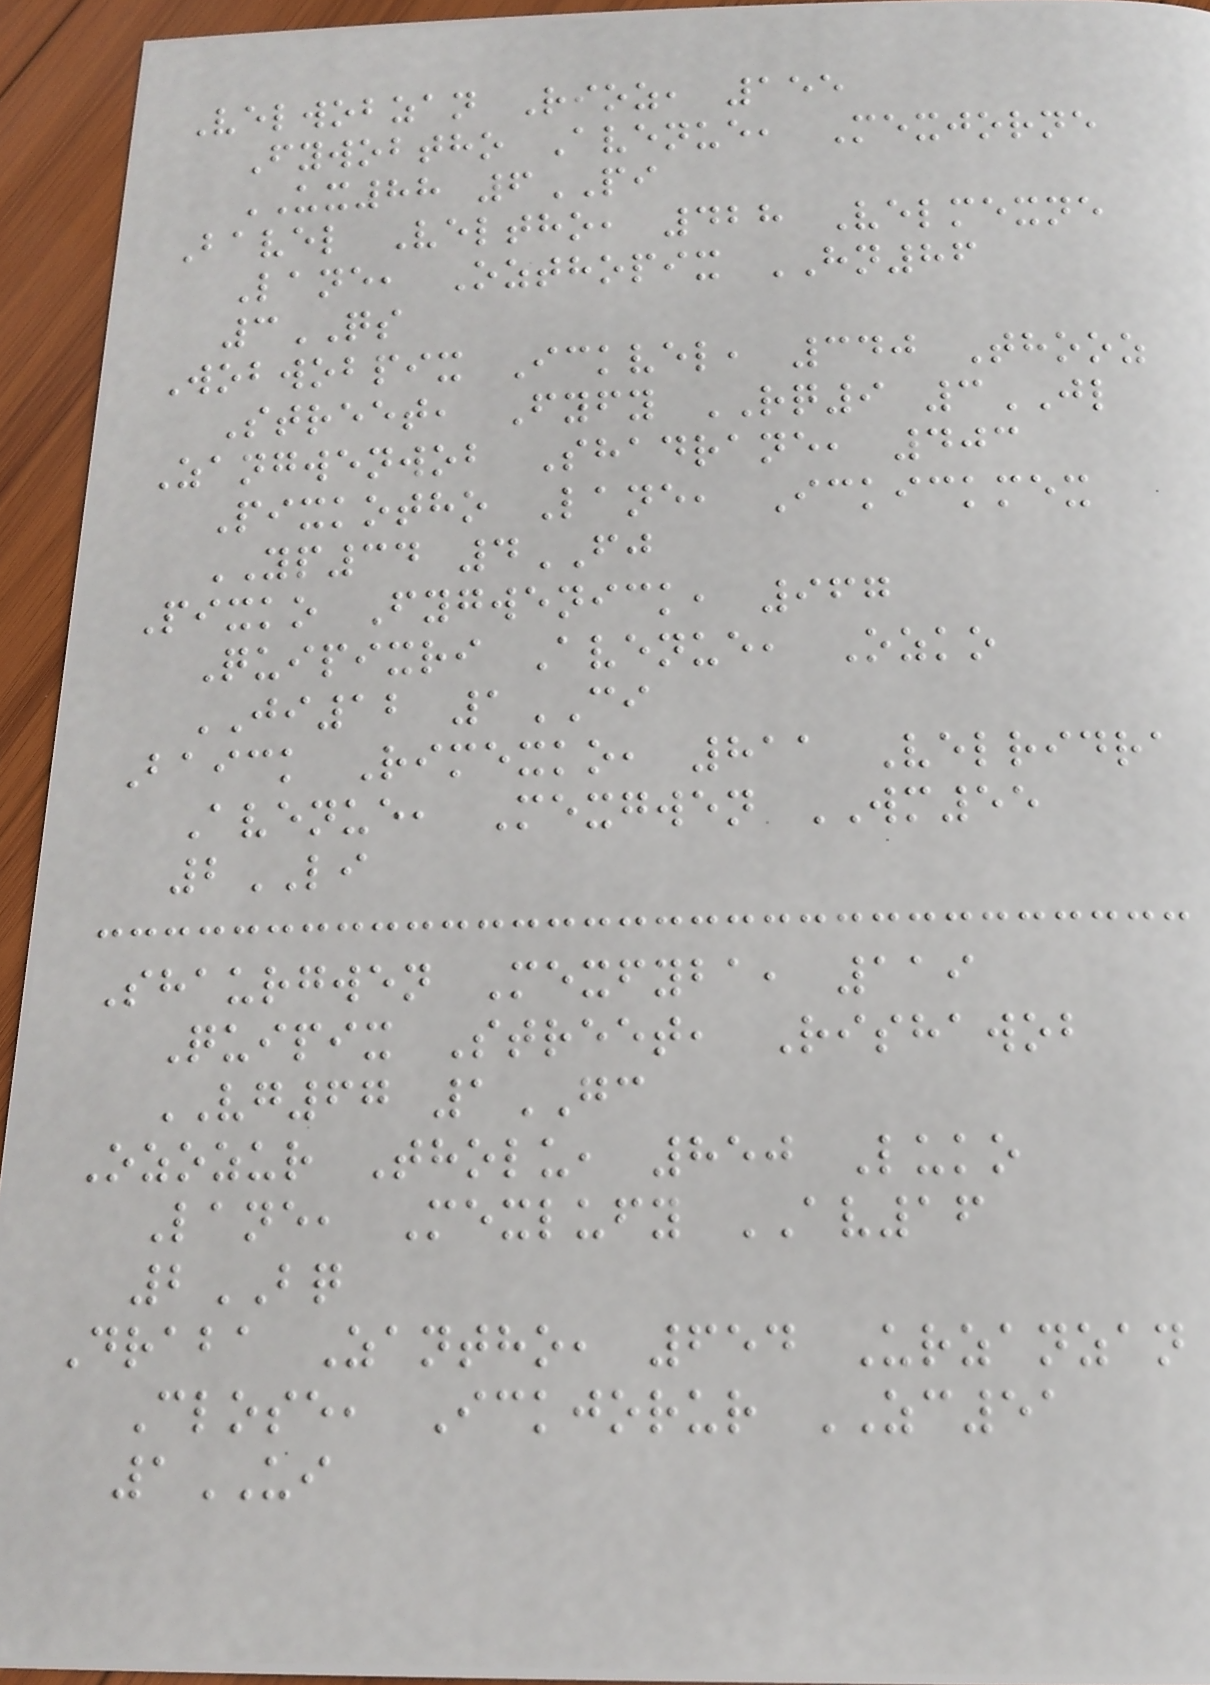Velwobzan Rioz, 155
Fywobtho Avenue, Mexjorne
UX88 6PI
Bavel Veltho, 428 Velmexne
Lane, Ozthopix HN86
3QS
Wobwobpix Ickvel, 340 Thooz
Street, Fyfy RQ9 3JL
Zangwenwob Shadrane, 403
Pixkotho Lane, Ickickmex
YP34 4FJ
Pixko Fygwenick, 967
Quipixri Avenue, Ozko
JI12 1CI
Baick Rimexko, 811 Velridra
Avenue, Mexgwen WM55
2LI
Shaurgwen Mexfyba, 119
Quipix Street, Rishawob
VG67 1GC
Ozozur Tholu, 850 Luko
Lane, Mexlufy AV16
2BQ
Draba Zantho, 654 Urzanzan
Close, Ickjorur ZC51
1UI
